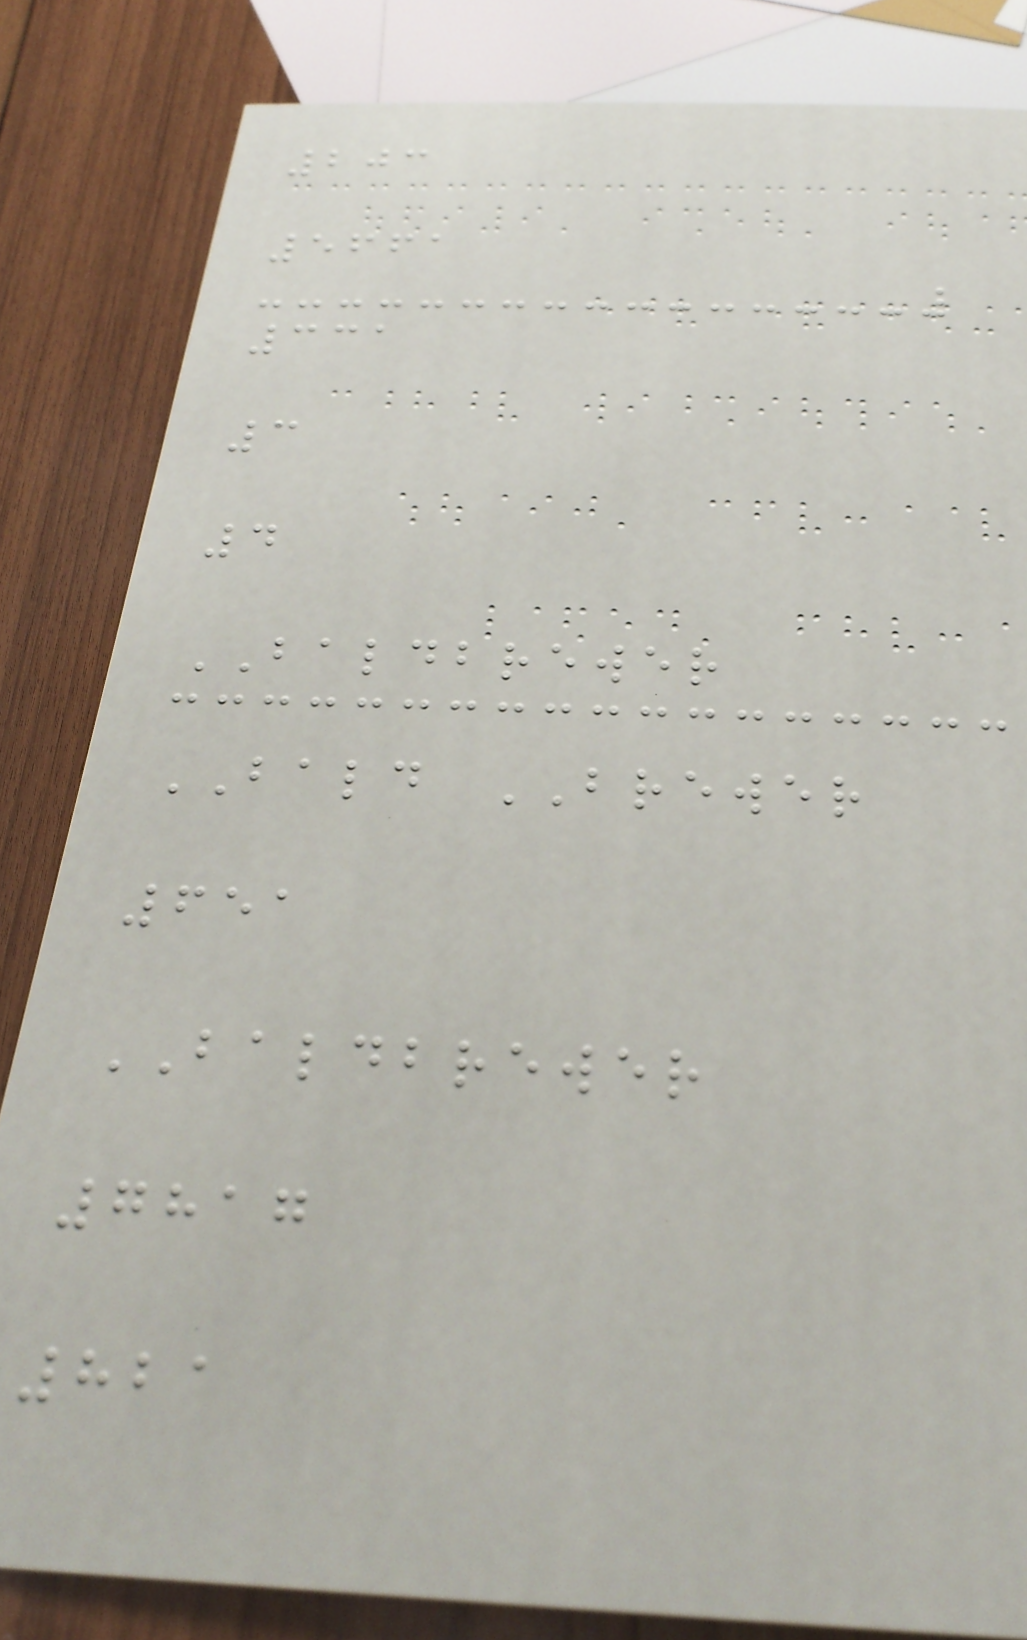203
5661
331
3
4
BALDBREWER
BALD BREWER
651
BALDBREWER
7817
821
